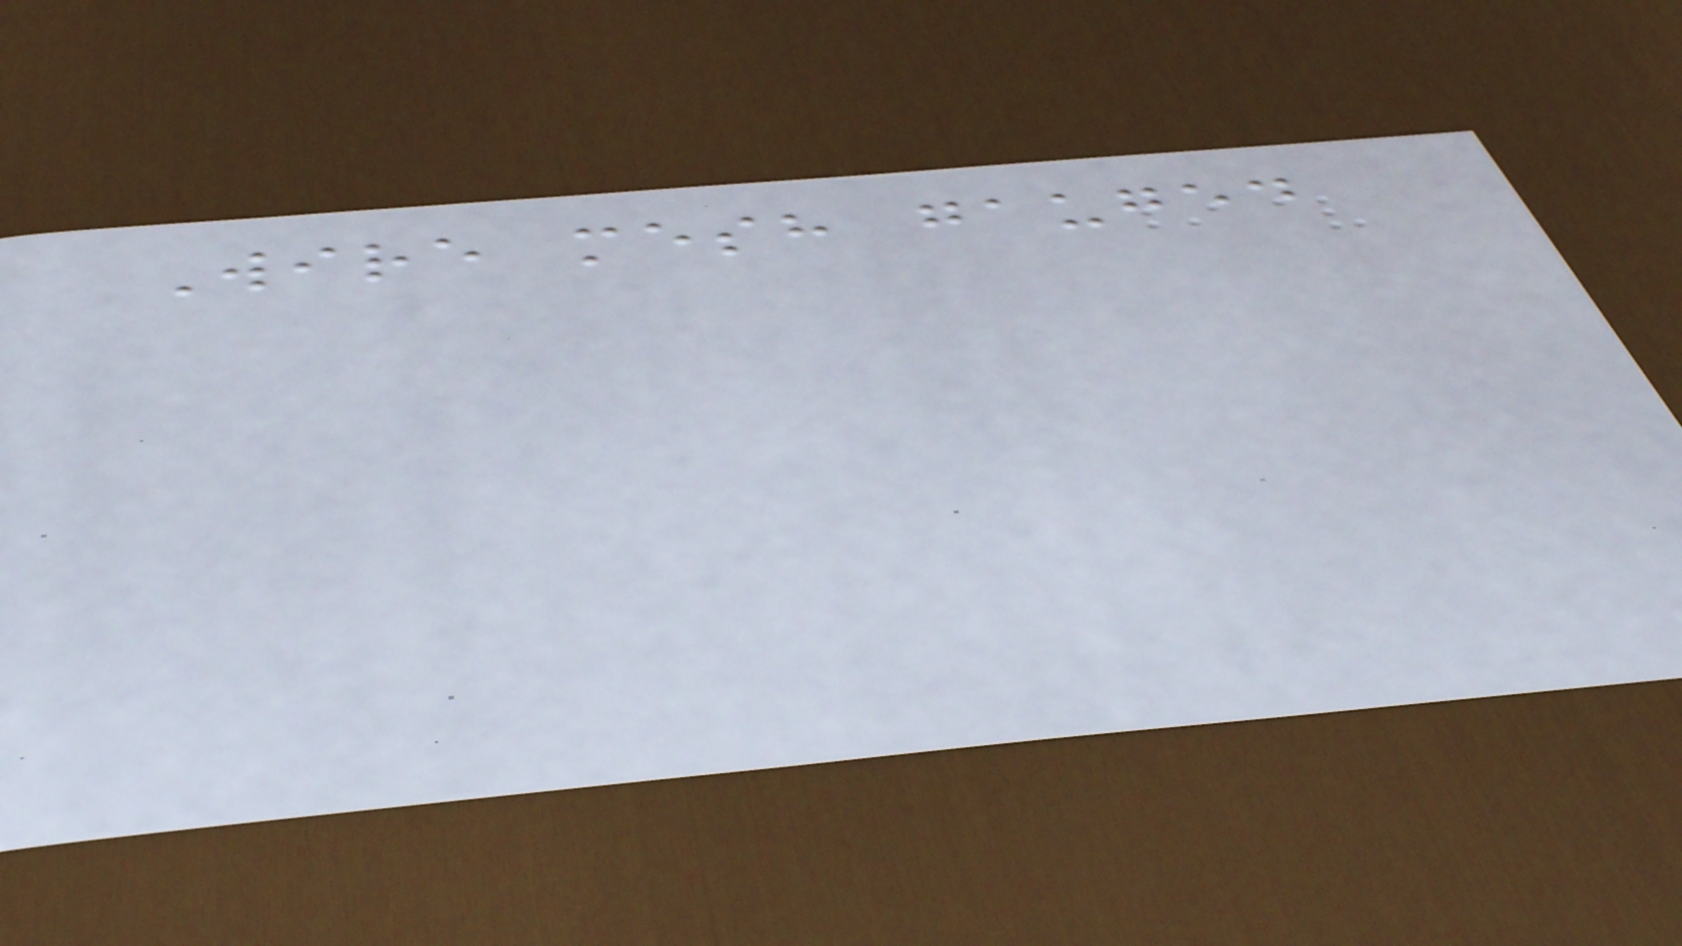Wire mesh gauged
